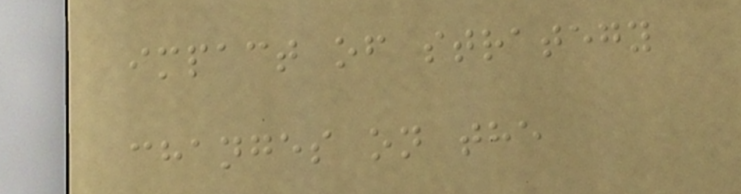impact of strategy
changes on the
